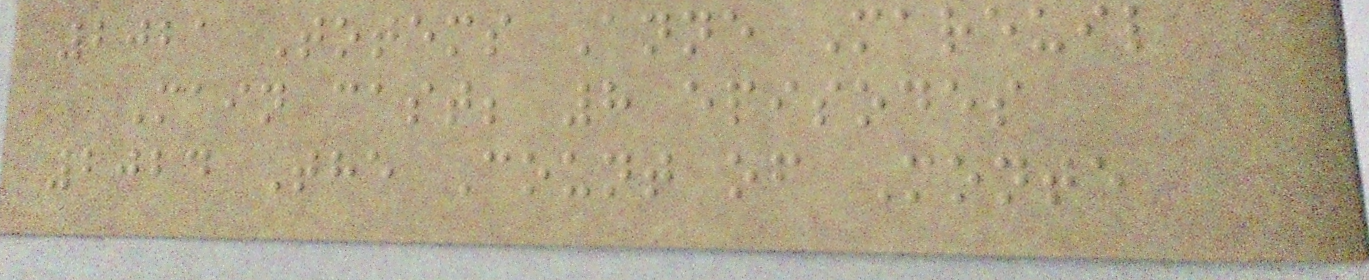2021 Totems Anne Mareuil
Main cast; 8 episodes
2024 The Count of Monte
